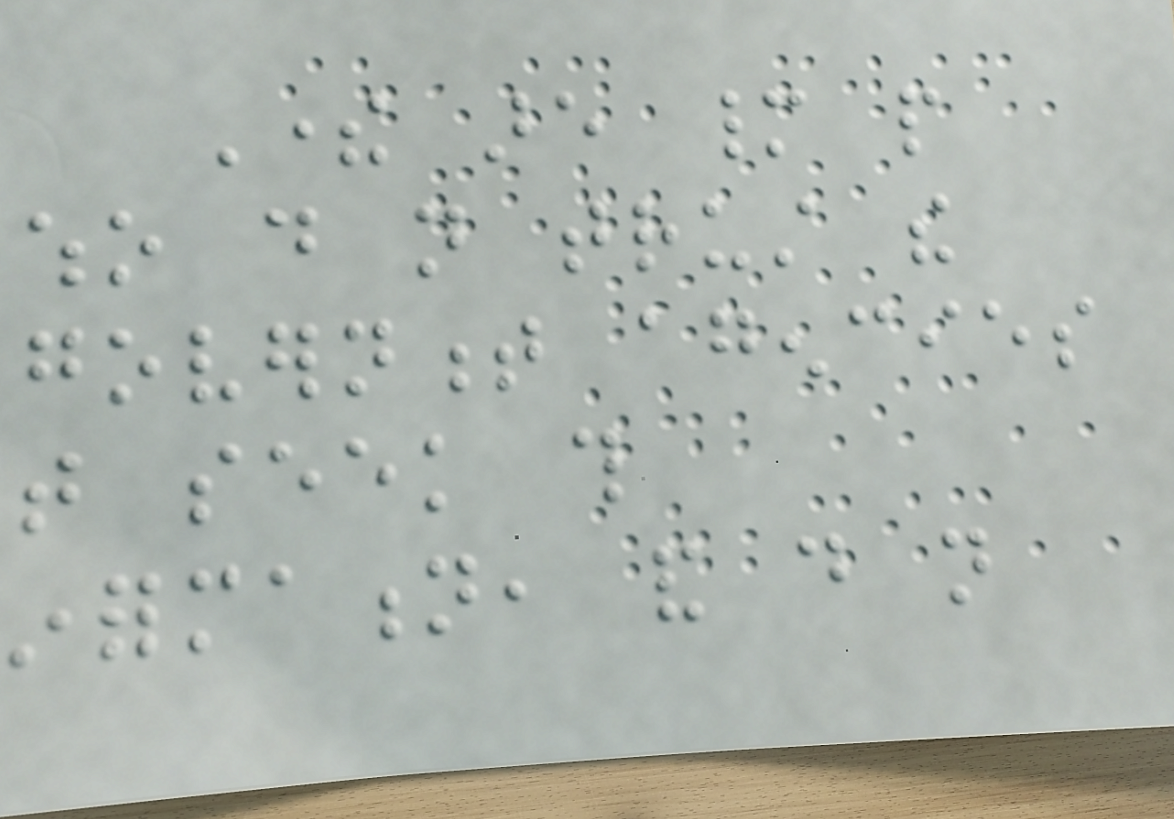There are many people
who do not trust the
government agencies
that seek this
information, and do not
